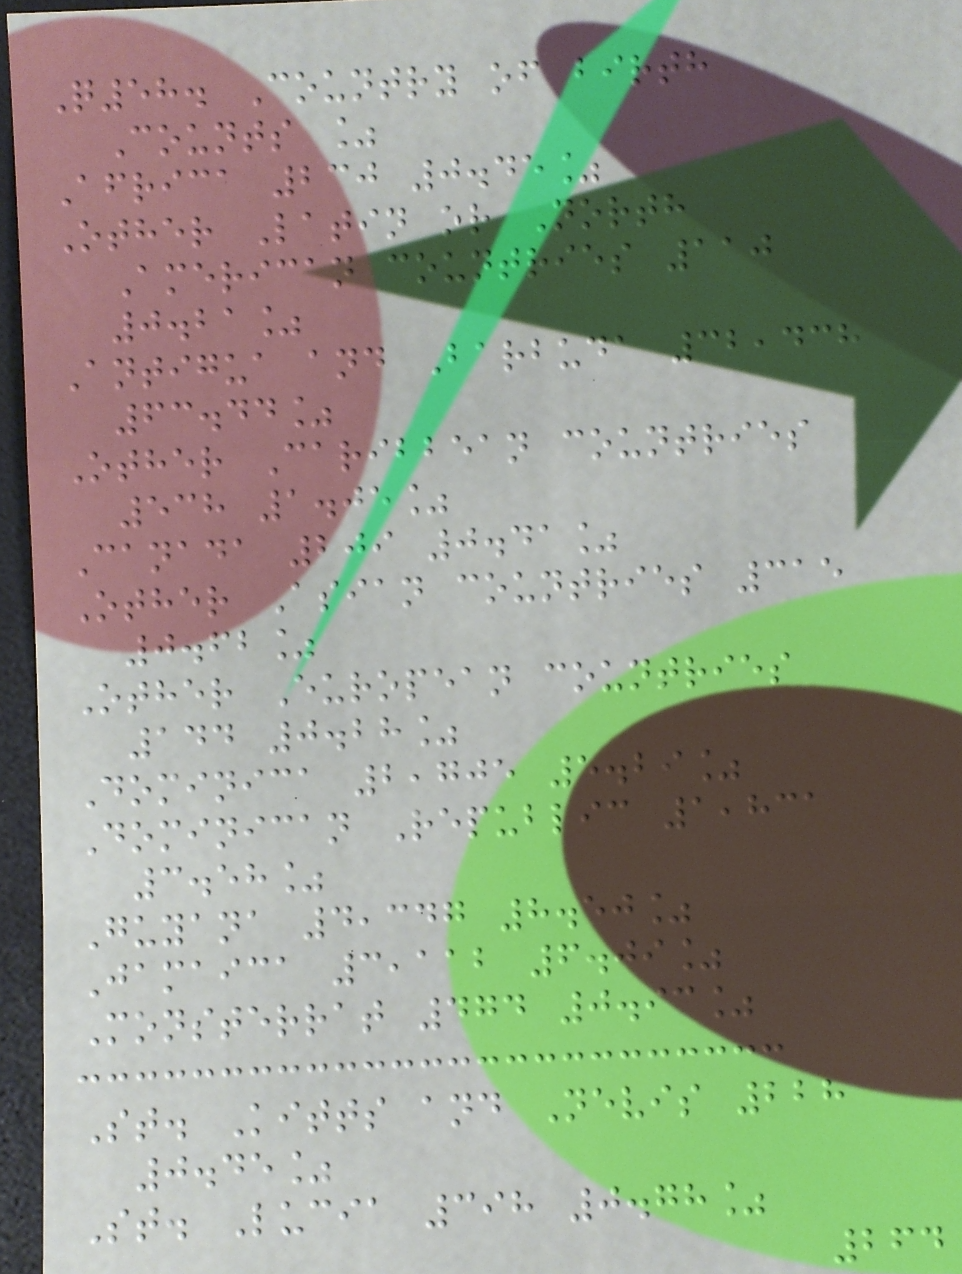Q58. Country of birth
Counts %
Africa 230 0.45%
Other Latin or North
American countries 110
0.21%
Antigua and Barbuda 32,438
63.44%
Other Caribbean countries
538 1.05%
Canada 209 0.41%
Other Asian countries 315
0.62%
Other European countries
144 0.28%
Dominica 2,705 5.29%
Dominican Republic 1,831
3.58%
Guyana 4,347 8.50%
Jamaica 3,112 6.09%
Monsterrat 474 0.93%
St. Kitts and Nevis 228
0.45%
St. Lucia 398 0.78%
264
